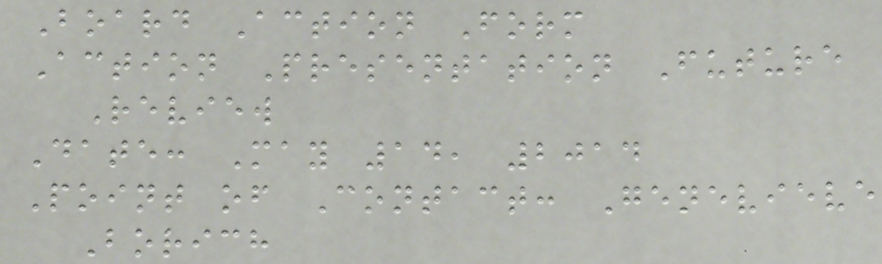Board Action Form
Action Presentation Future
Review
Date: May 14, 2014
Point of Contact: Genevieve
Borich
